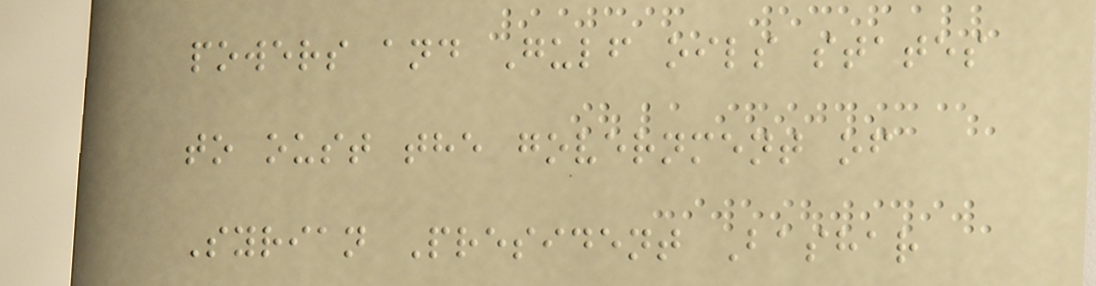powers and Gulf oils states
to oust the government of
Syrian President Bashar
